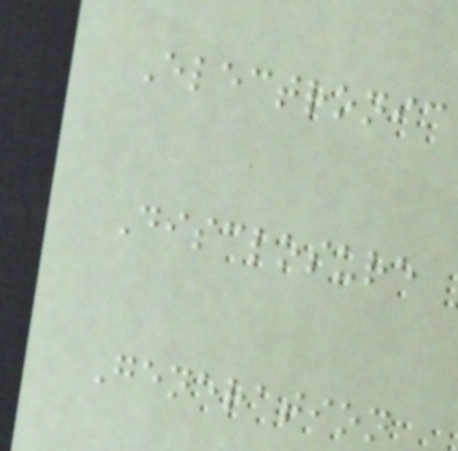Electronic
Disclosure
Generation
